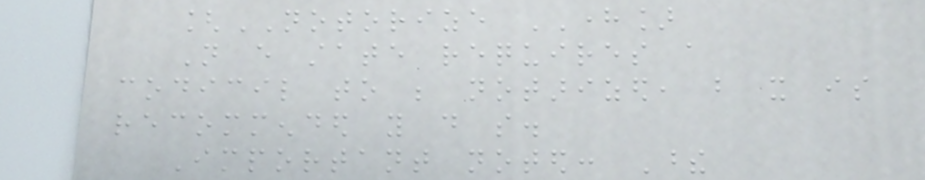[NOTORIZE HERE]
Not every state requires a
codicil to be notarized, but it is
recommended you do so.
Important noted: These
